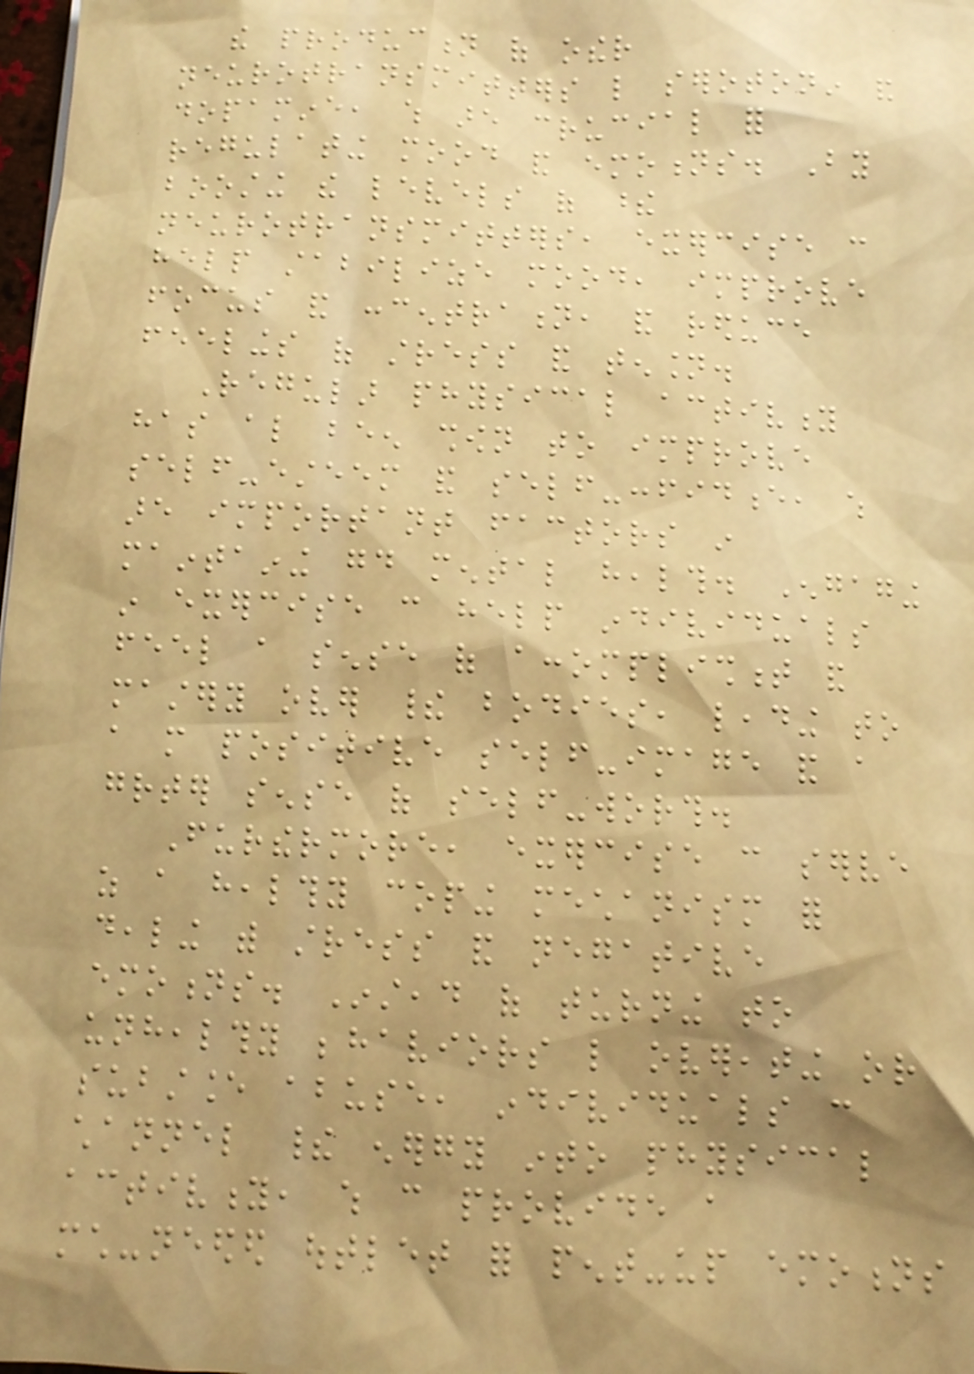the production of other
neurotransmitters like serotonin and
dopamine, which are crucial for
regulating mood and emotions. By
boosting the levels of these
neurotransmitters, exercise can
help stabilize mood, improve
focus and concentration, and reduce
feelings of stress and tension.
Regular physical activity
has also been shown to improve
self-esteem and self-confidence, which
are important factors in
maintaining good mental health. Engaging
in exercise can help individuals
feel a sense of accomplishment and
mastery over their bodies, leading to
a more positive self-image and a
greater sense of self-worth.
Furthermore, exercise can serve
as a healthy coping mechanism for
dealing with stress and negative
emotions. Instead of turning to
unhealthy behaviors like overeating or
substance abuse, individuals can
channel their energy into physical
activity, which can provide a
much-needed outlet for pent-up emotions
